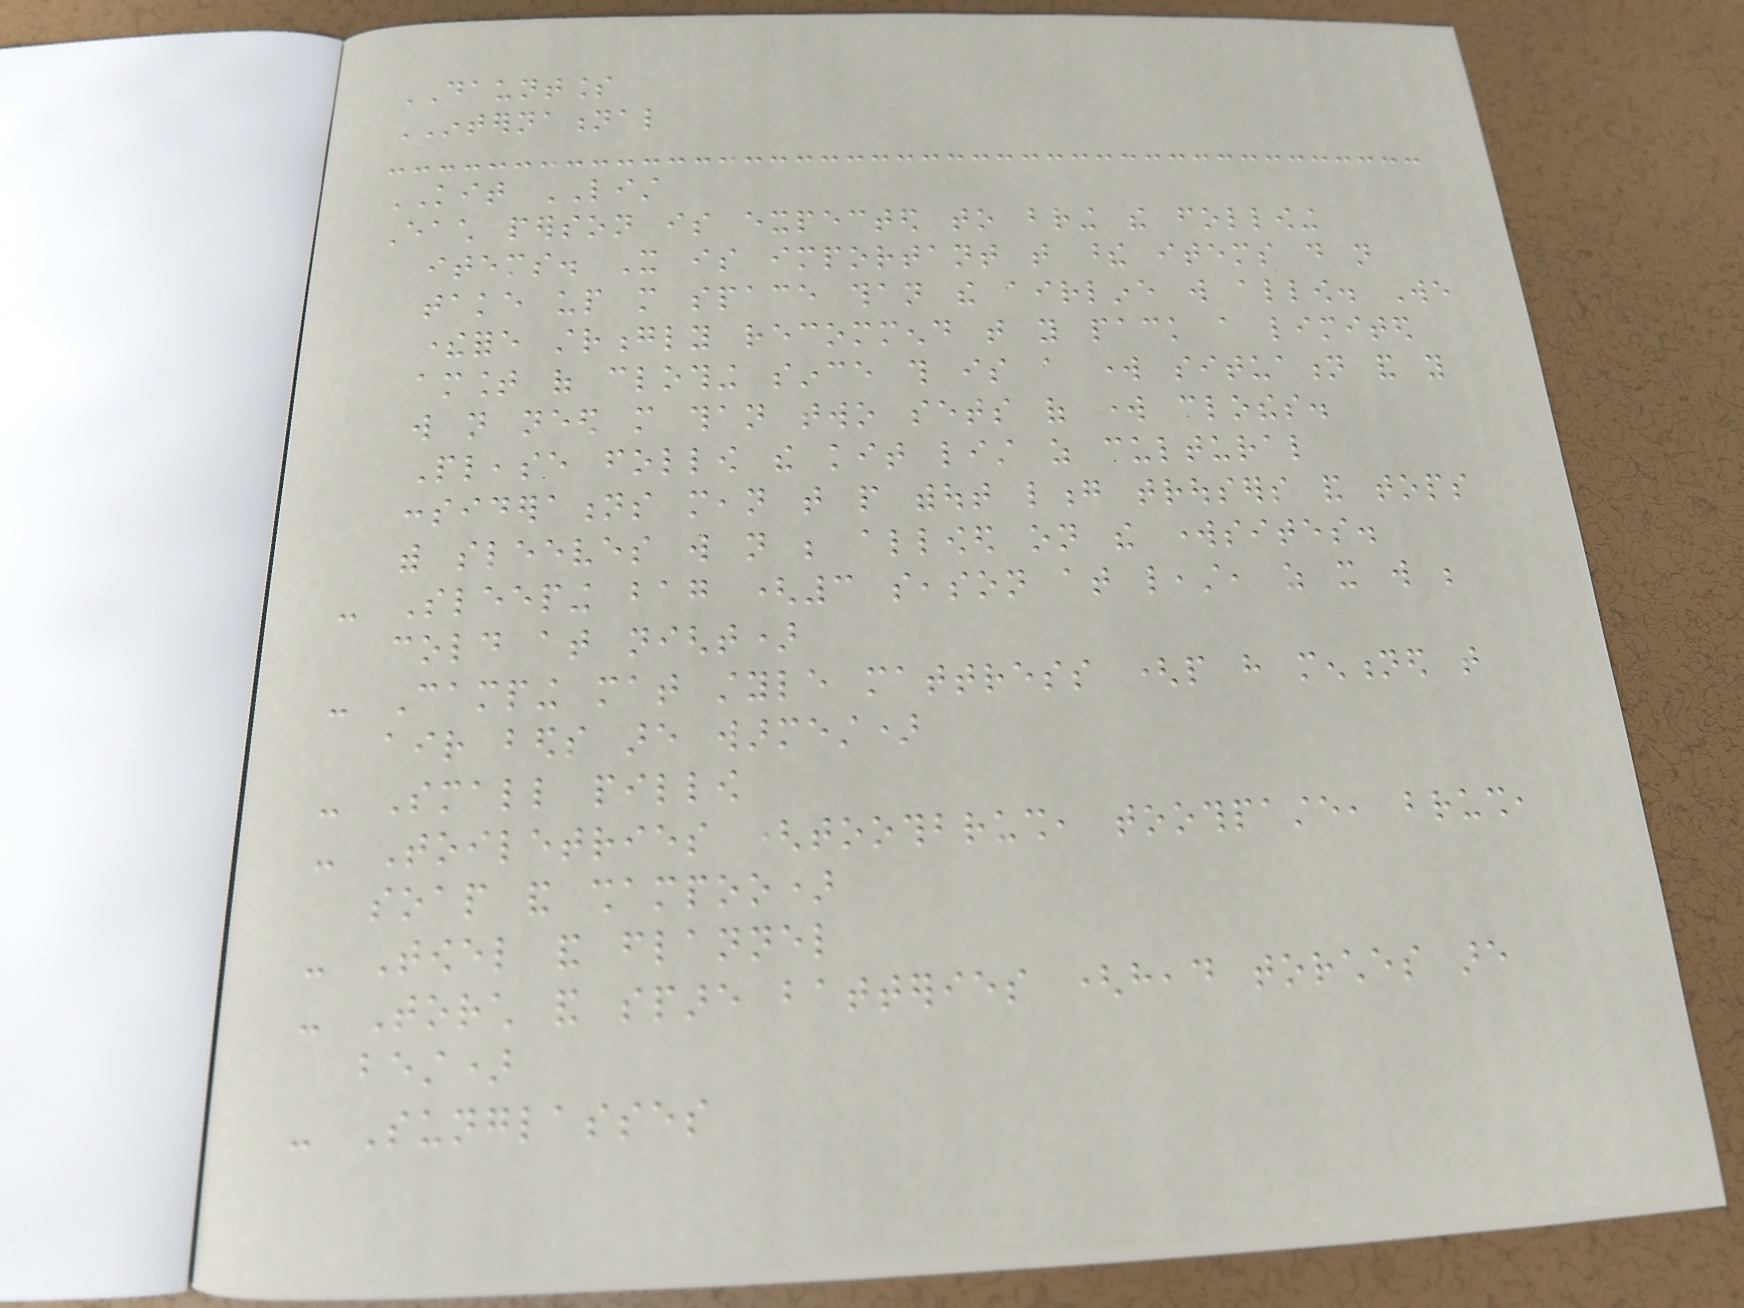DAUNTLESS
INTERNATIONAL
KIT LIST
Each person is expected to bring the following
items. It is important that these items do not
take up more space than the airline will allow. We
therefore strongly recommend that you pack a limited
amount of clothing since this is a work situation and you
will not need more than two sets of work clothes.
Please follow the kit list as cultural
considerations mean that people without long trousers and tops
with sleeves will not be allowed on the worksites.
- Sleeping bag (3 season at least, as it will be
cold at night)
- Camping mat style mattress (people have mentioned that
air beds are warmest)
- Small pillow
- Toiletries (toothbrush, toothpaste, brush,
soap and shampoo)
- Towel and flannel
- Torch and spare batteries (head torches are
best)
- Sunglasses
